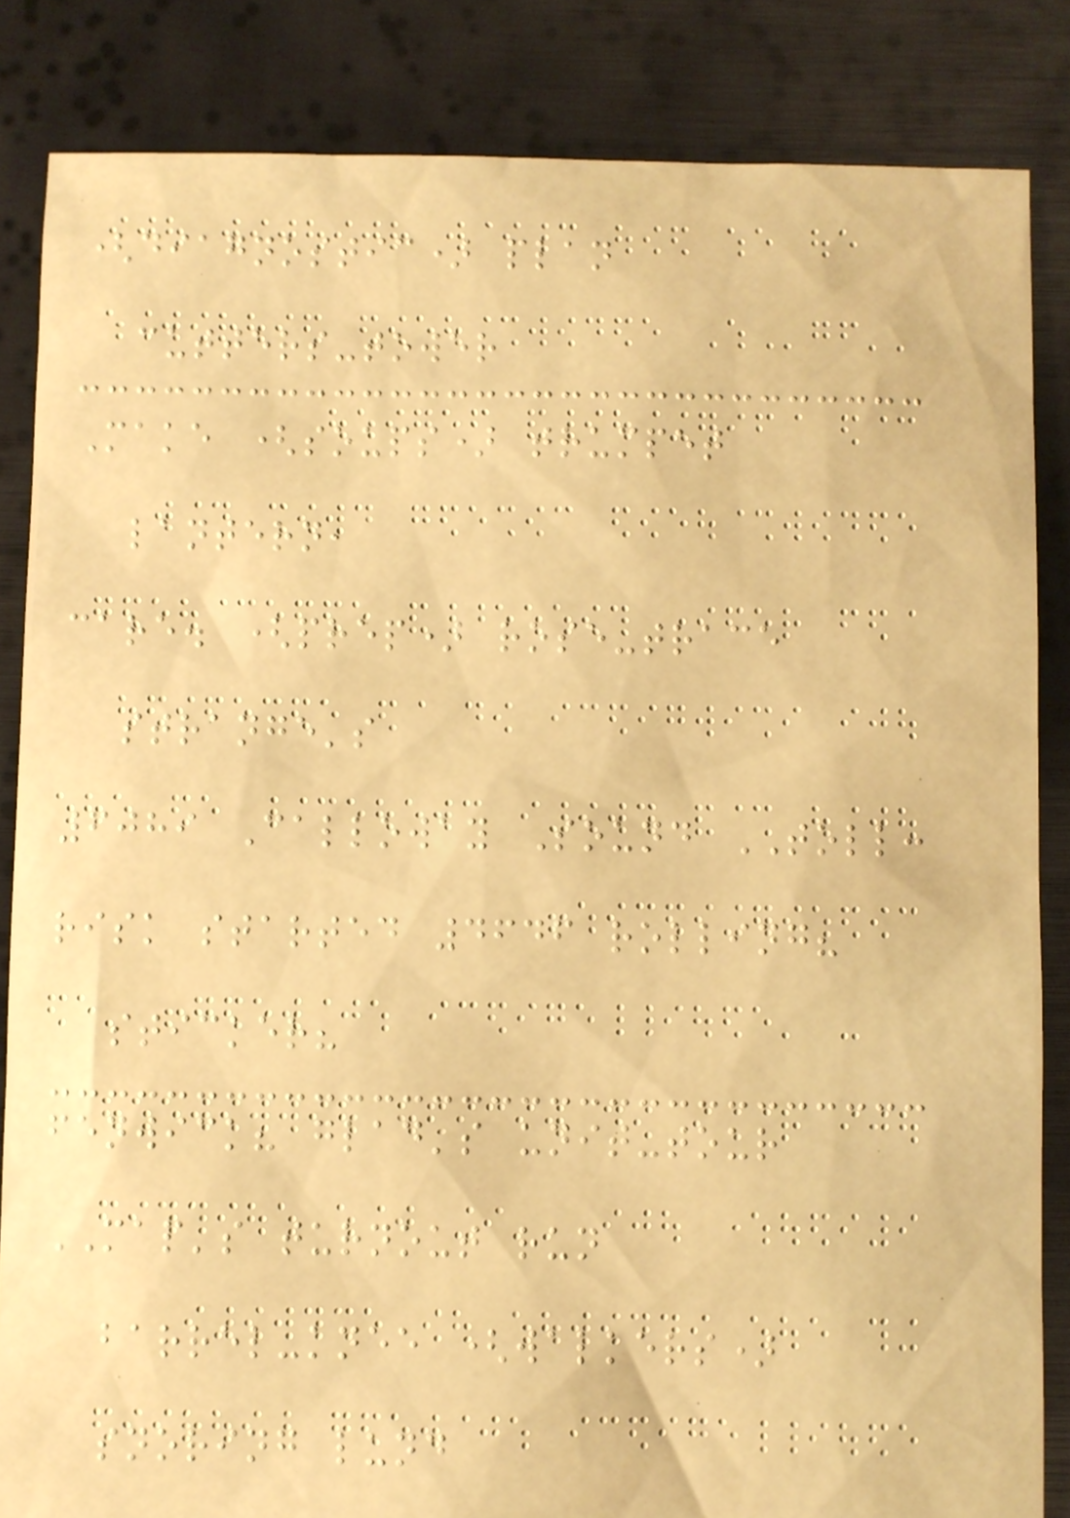(diagnostic) plan
cutters-tower
Make (soups) trumpet
lantern,
care. (prep) rose-trace
strange's
6089 Calloway Sound TOLL:
risk started 4646 rolling?
sticker?
fenwick? glad's unit-tour
MAP's turnout run
barrel-knee (walkers)
snoring lund
